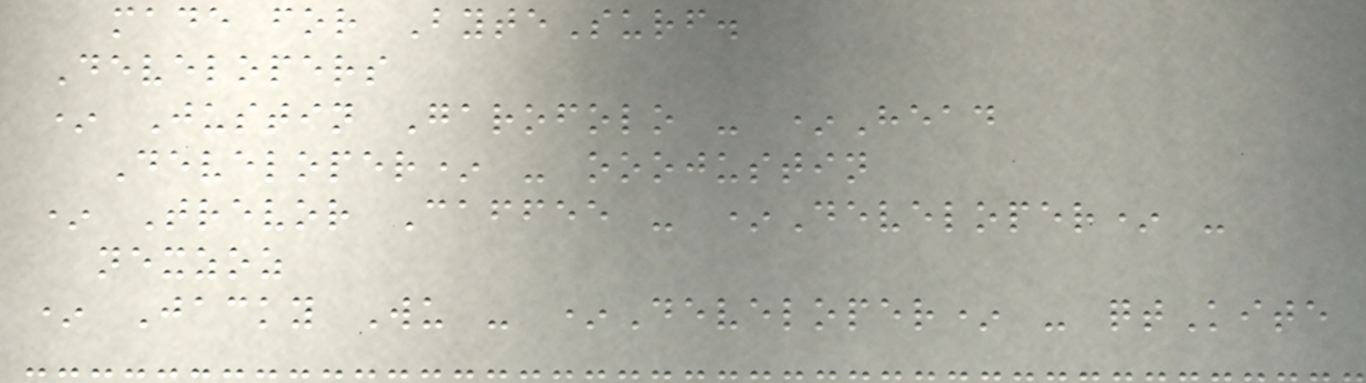made for ByteSurf.
Developers
* Justin Garofolo - *Head
Developer* - ooojustin
* Trevor Caffee - *Developer* -
nexzoz
* Jacky Wu - *Developer* - qtKite
